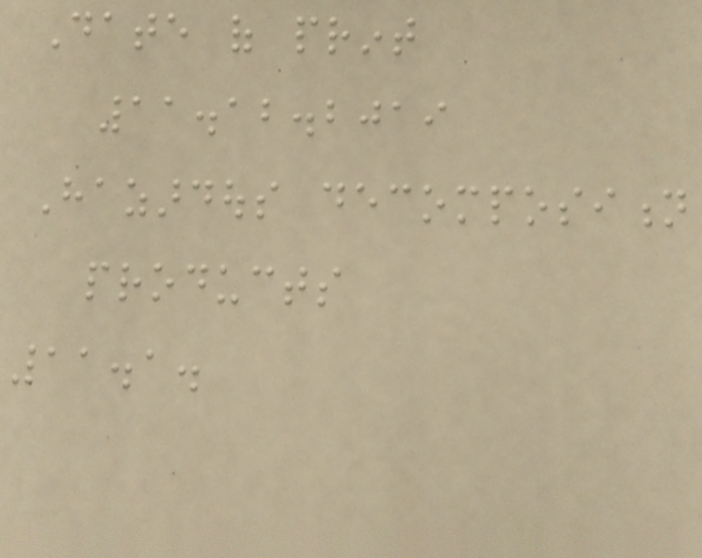Date of print
11.12.2019
Hazardous decomposition
products
11.1.
